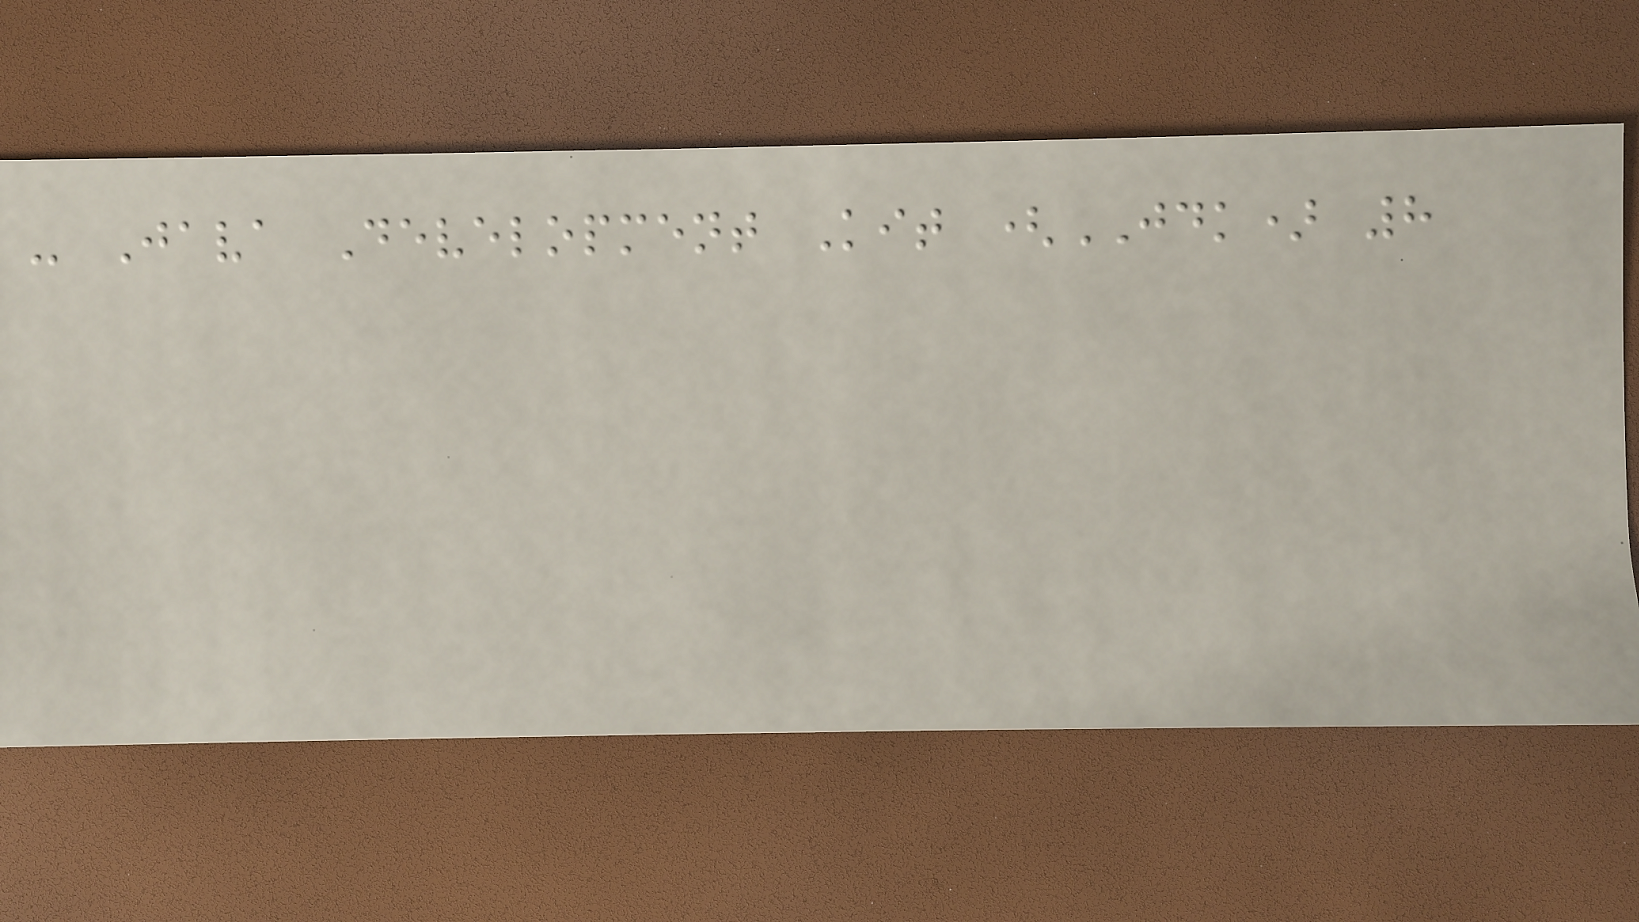- Java Development Kit (JDK) 8
